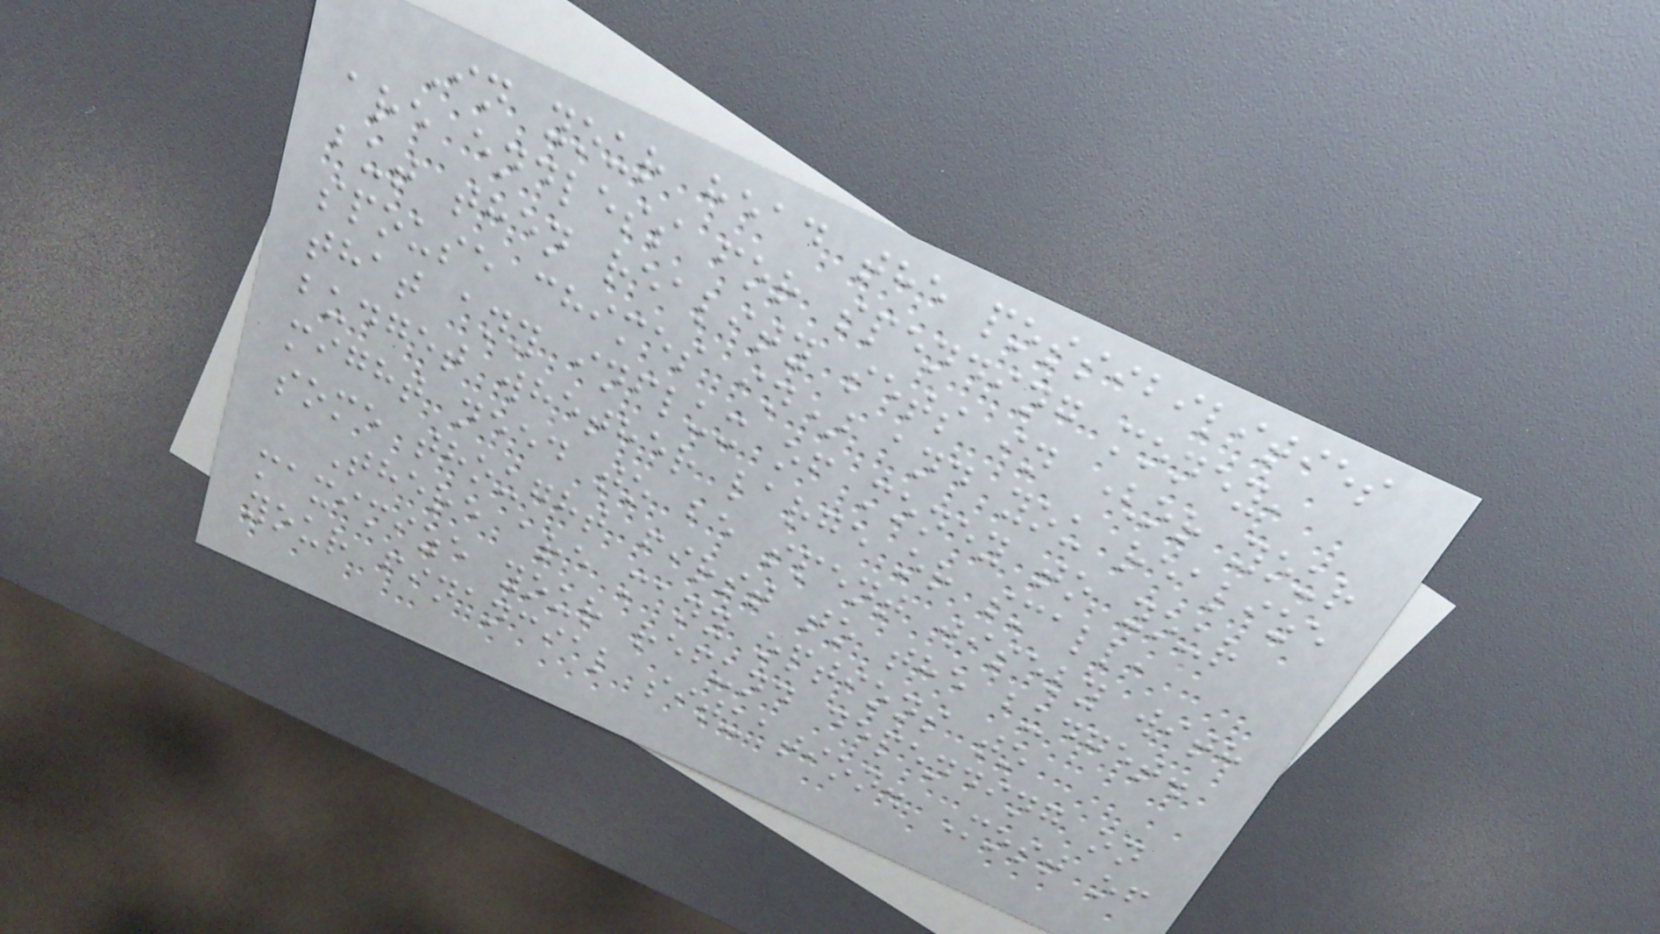In your head the possibilities
are endless for spending money,
but then reality sets in (or your
spouse chimes in) and you realize
that any influx of money to your
budget whether large or small,
might need to be spent wisely with
some thought first to the budget.
There are many options to
maximize your refund depending on
your financial situation. Most of
